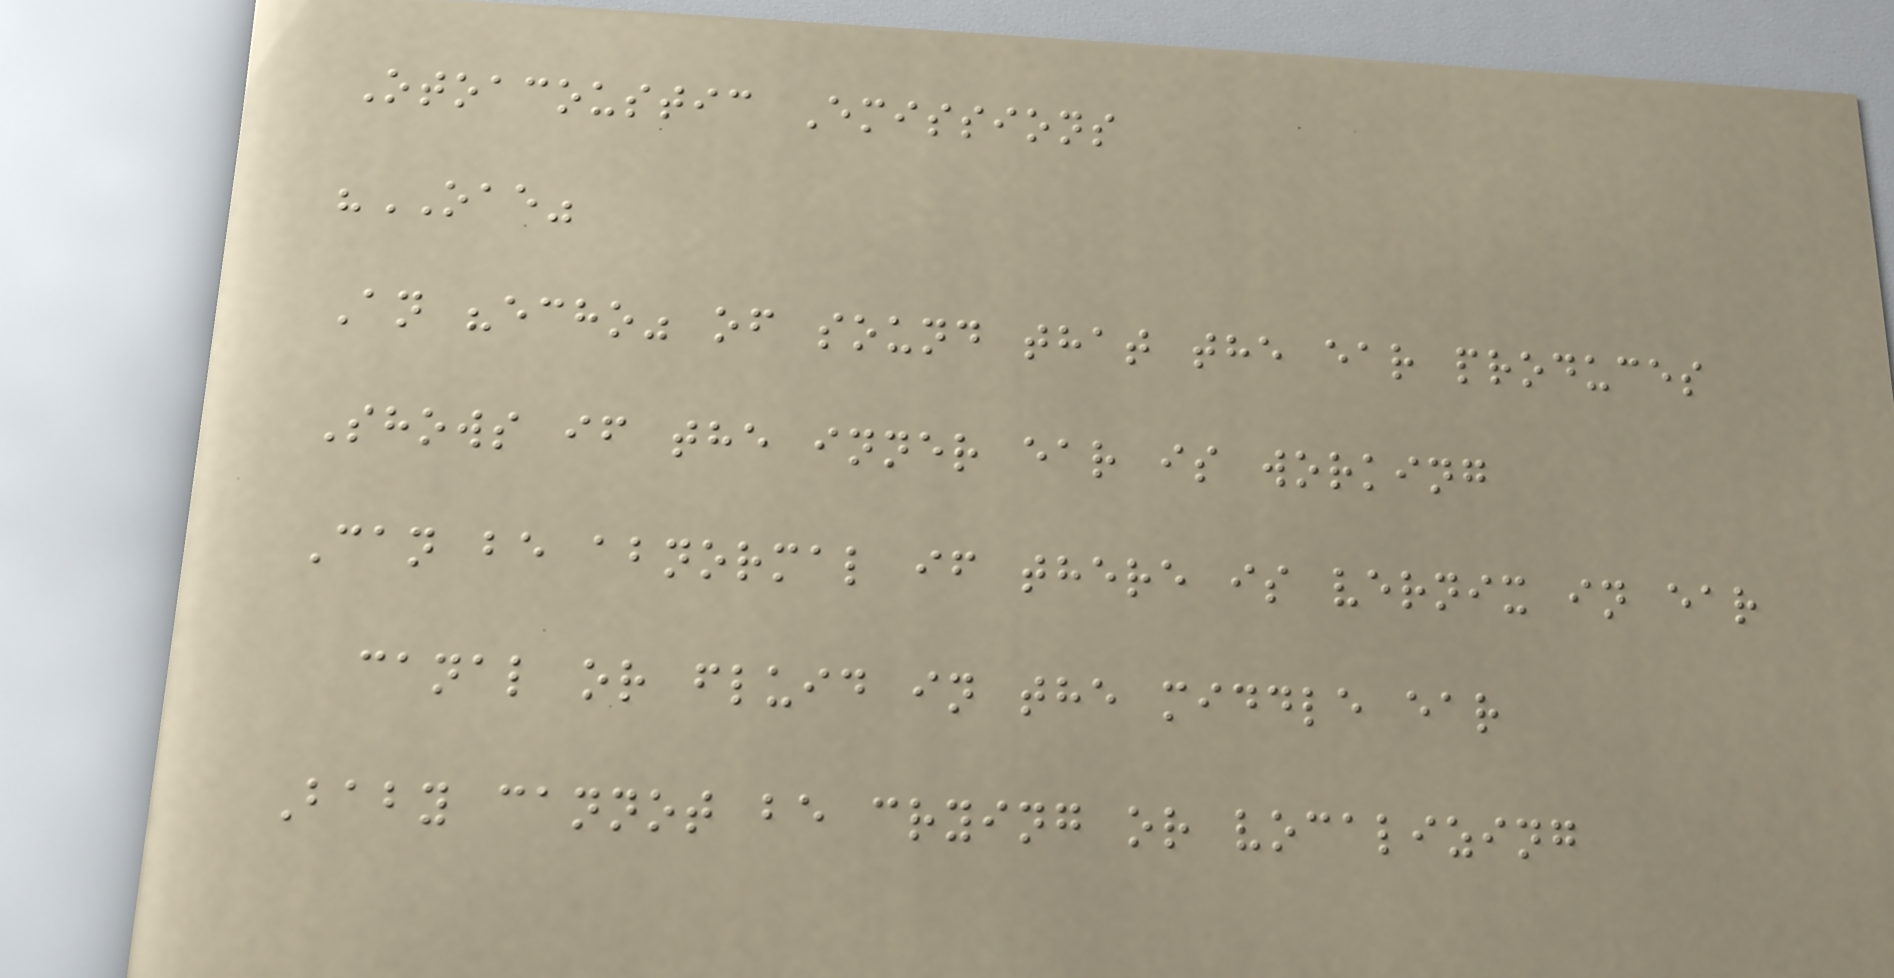Otoacoustic Emissions
"OAE"
An "echo" of sound that the ear produces
Shows if the inner ear is working
Can be abnormal if there is vernix in ear
canal or fluid in the middle ear
Baby cannot be crying or vocalizing
